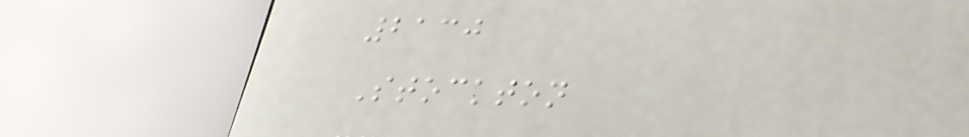2130
Stockton
